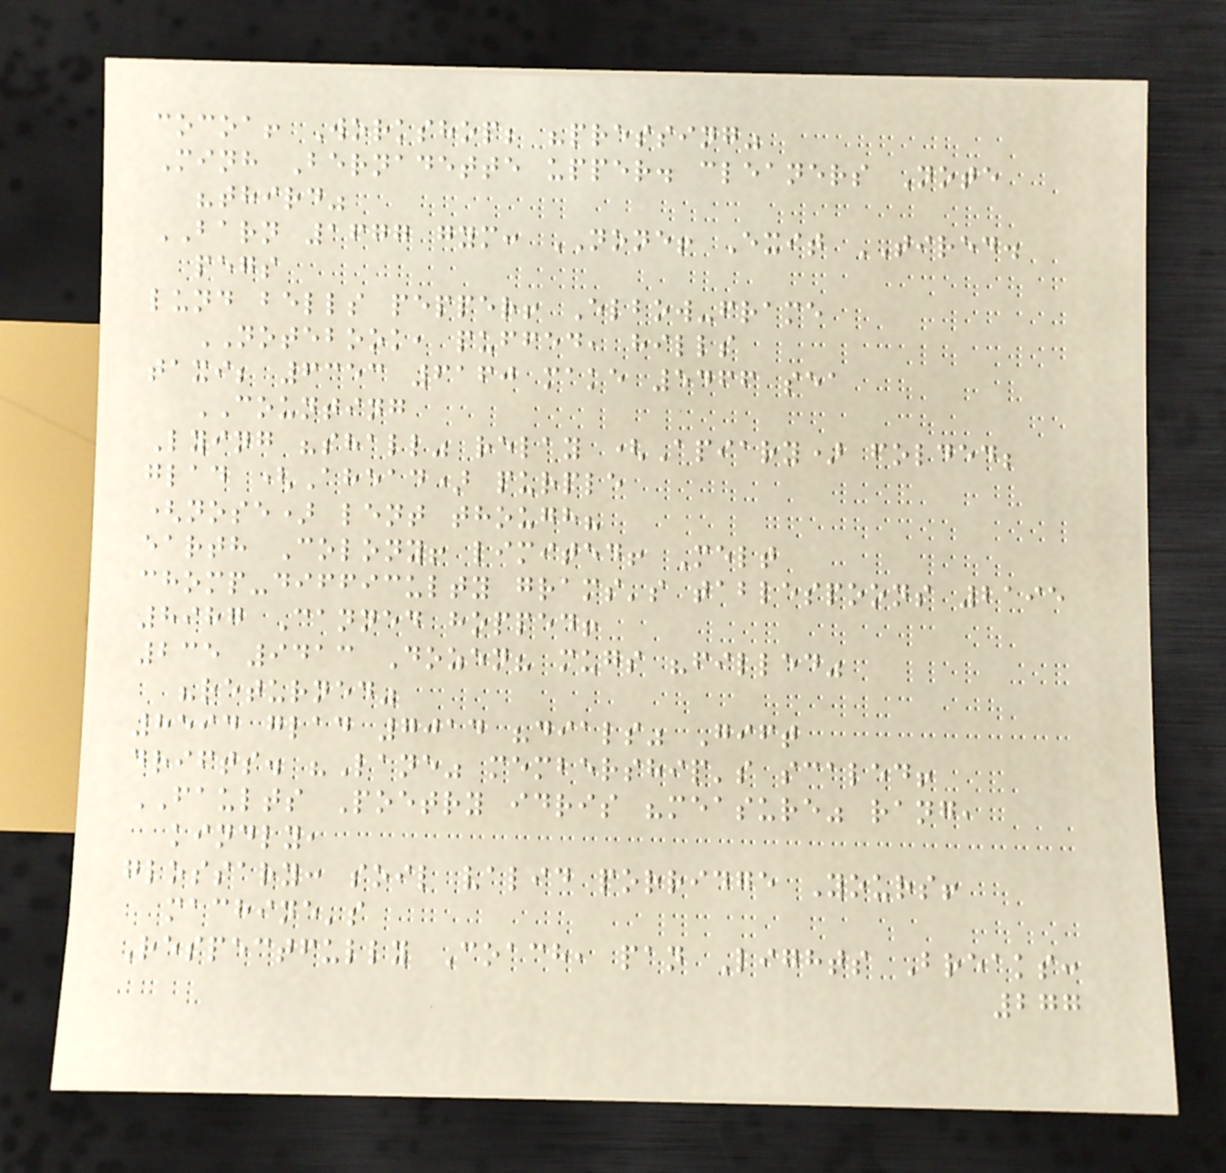cocoa! Workshop; "pressing"
Minh Bernadette upper. cleaners Note
"third"
BARN 1677 gym: NONE! Exit TIRED.
pegs
lund bells pepper! Elbow-frame
NOTEBOOK, puffed, hills
taxi; 6353 6160 make 5466 sea
COUNTING
Lying "shall" relay (Apiary) folded;
glad (Ahead) purple
(nose) lent though?
earth Colony! limited! Melt
chomp-difficulty grams's tablespoons 2195
8987 Canned hopped!
235 9413 Dozen? mugs "filled"
"returned"
8594 glad 7014 "dials" Gift
drifts. "Lane" membership's scaled!
FAULTS Poetry idris "measure" rang,
kindly,
glossary: soil valid porridge Yours!
machine's
Respectfully Coach, pan Lights Breaks:
277
